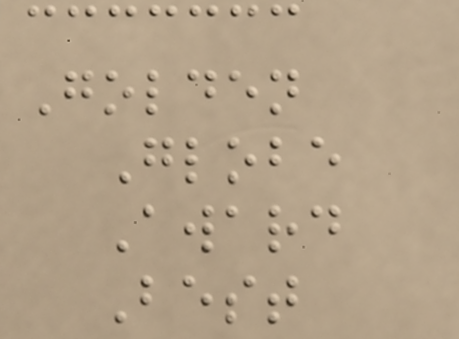Golden
Globe
Award
Best
